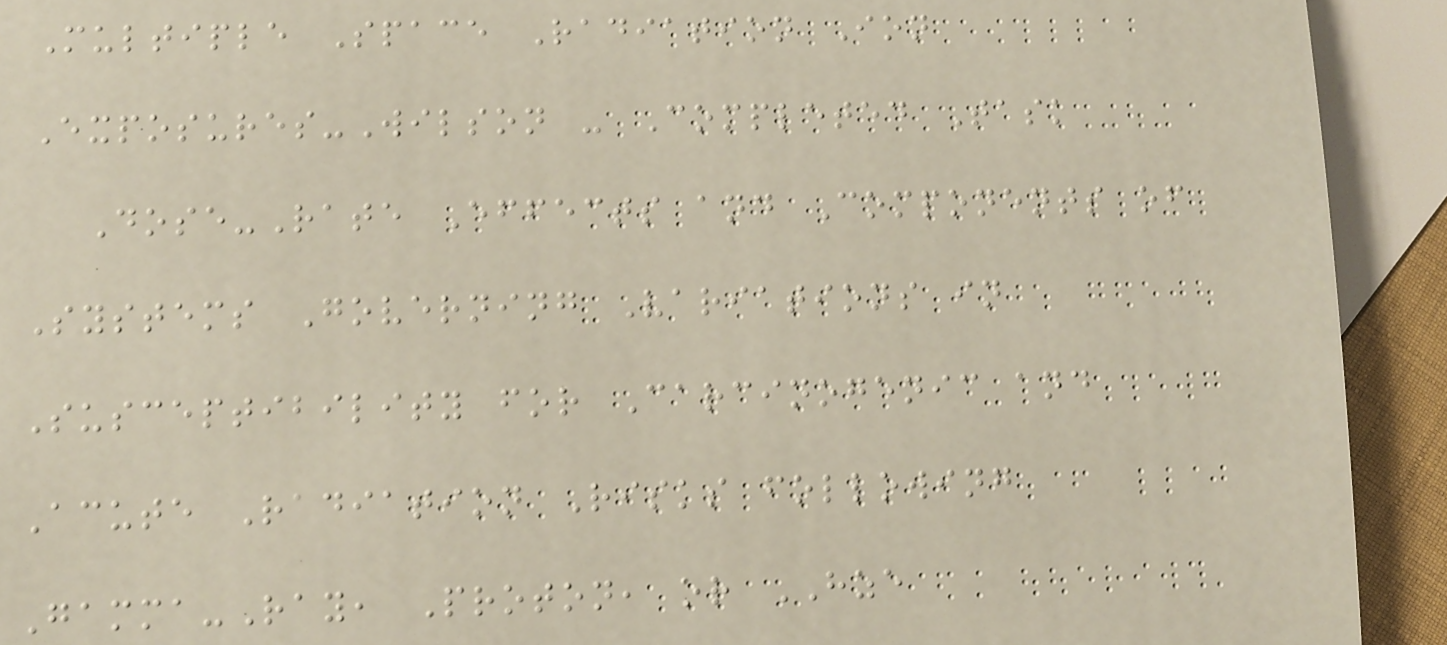Multiple Space Radiation Ion
Exposures-Wilson - Completed Task
Dose-Rate Effects and Components of
Systems Governing Variations in
Susceptibility for Carcinogenic and
Acute Radiation Risks following
Gamma-Ray, Proton, or HZE
